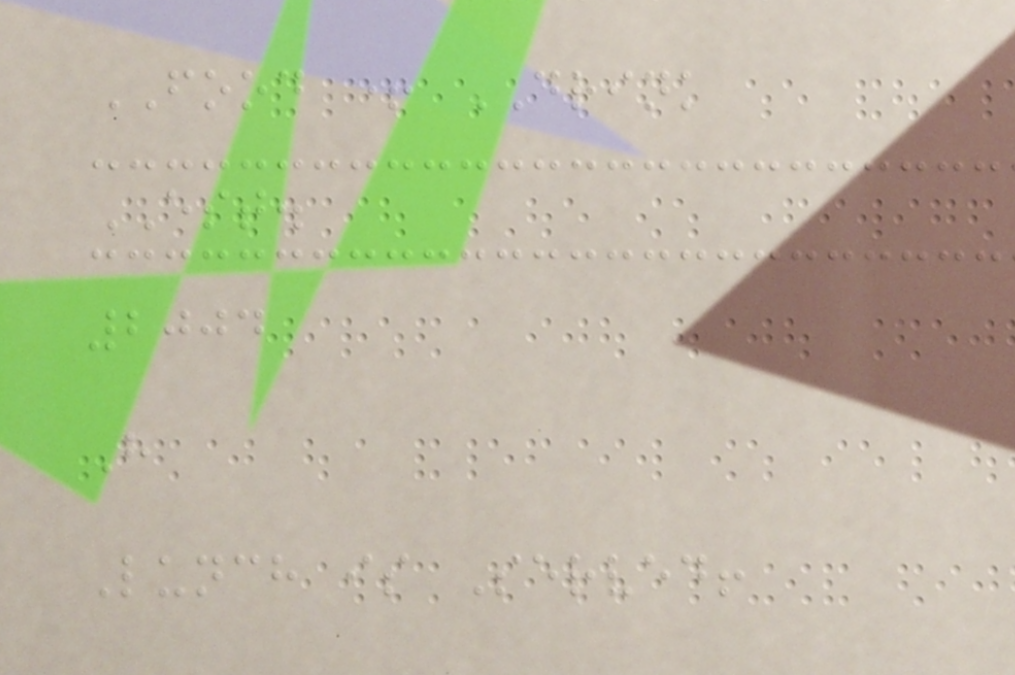FOOD + DRINK
EST.
2004
H
Lunch is Served!
